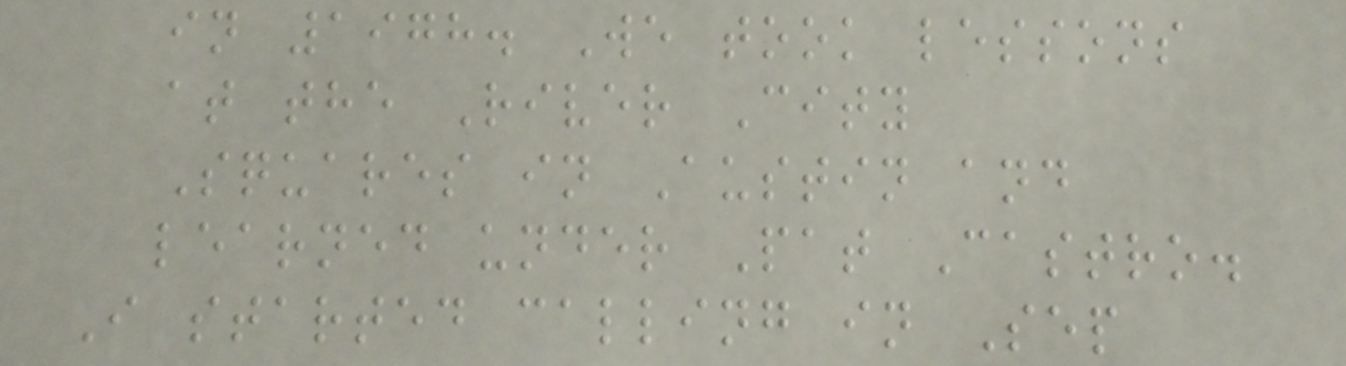in 1978. We took lessons
at the River City
Squares in Austin and
learned under Pat Castro.
I started calling in Sep
